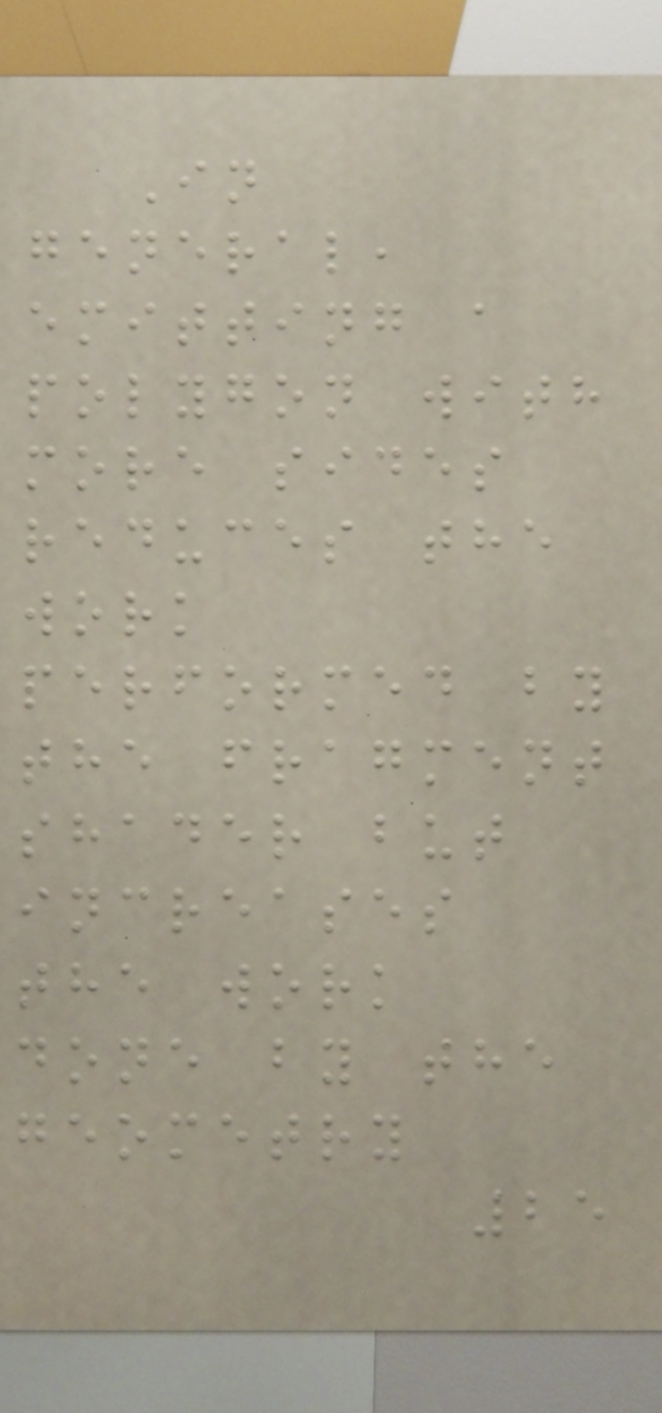In
general,
emitting a
polygon with
more sides
reduces the
work
performed by
the fragment
shader but
increases
the work
done by the
geometry
25
